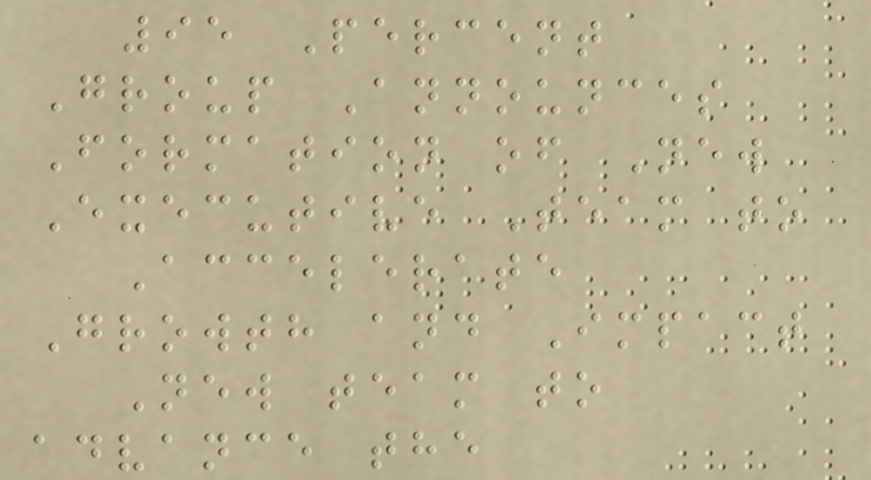95 Percent
Group Announces
Formation of New
Executive Team to
Accelerate
Growth and Impact
New team to
advance the
